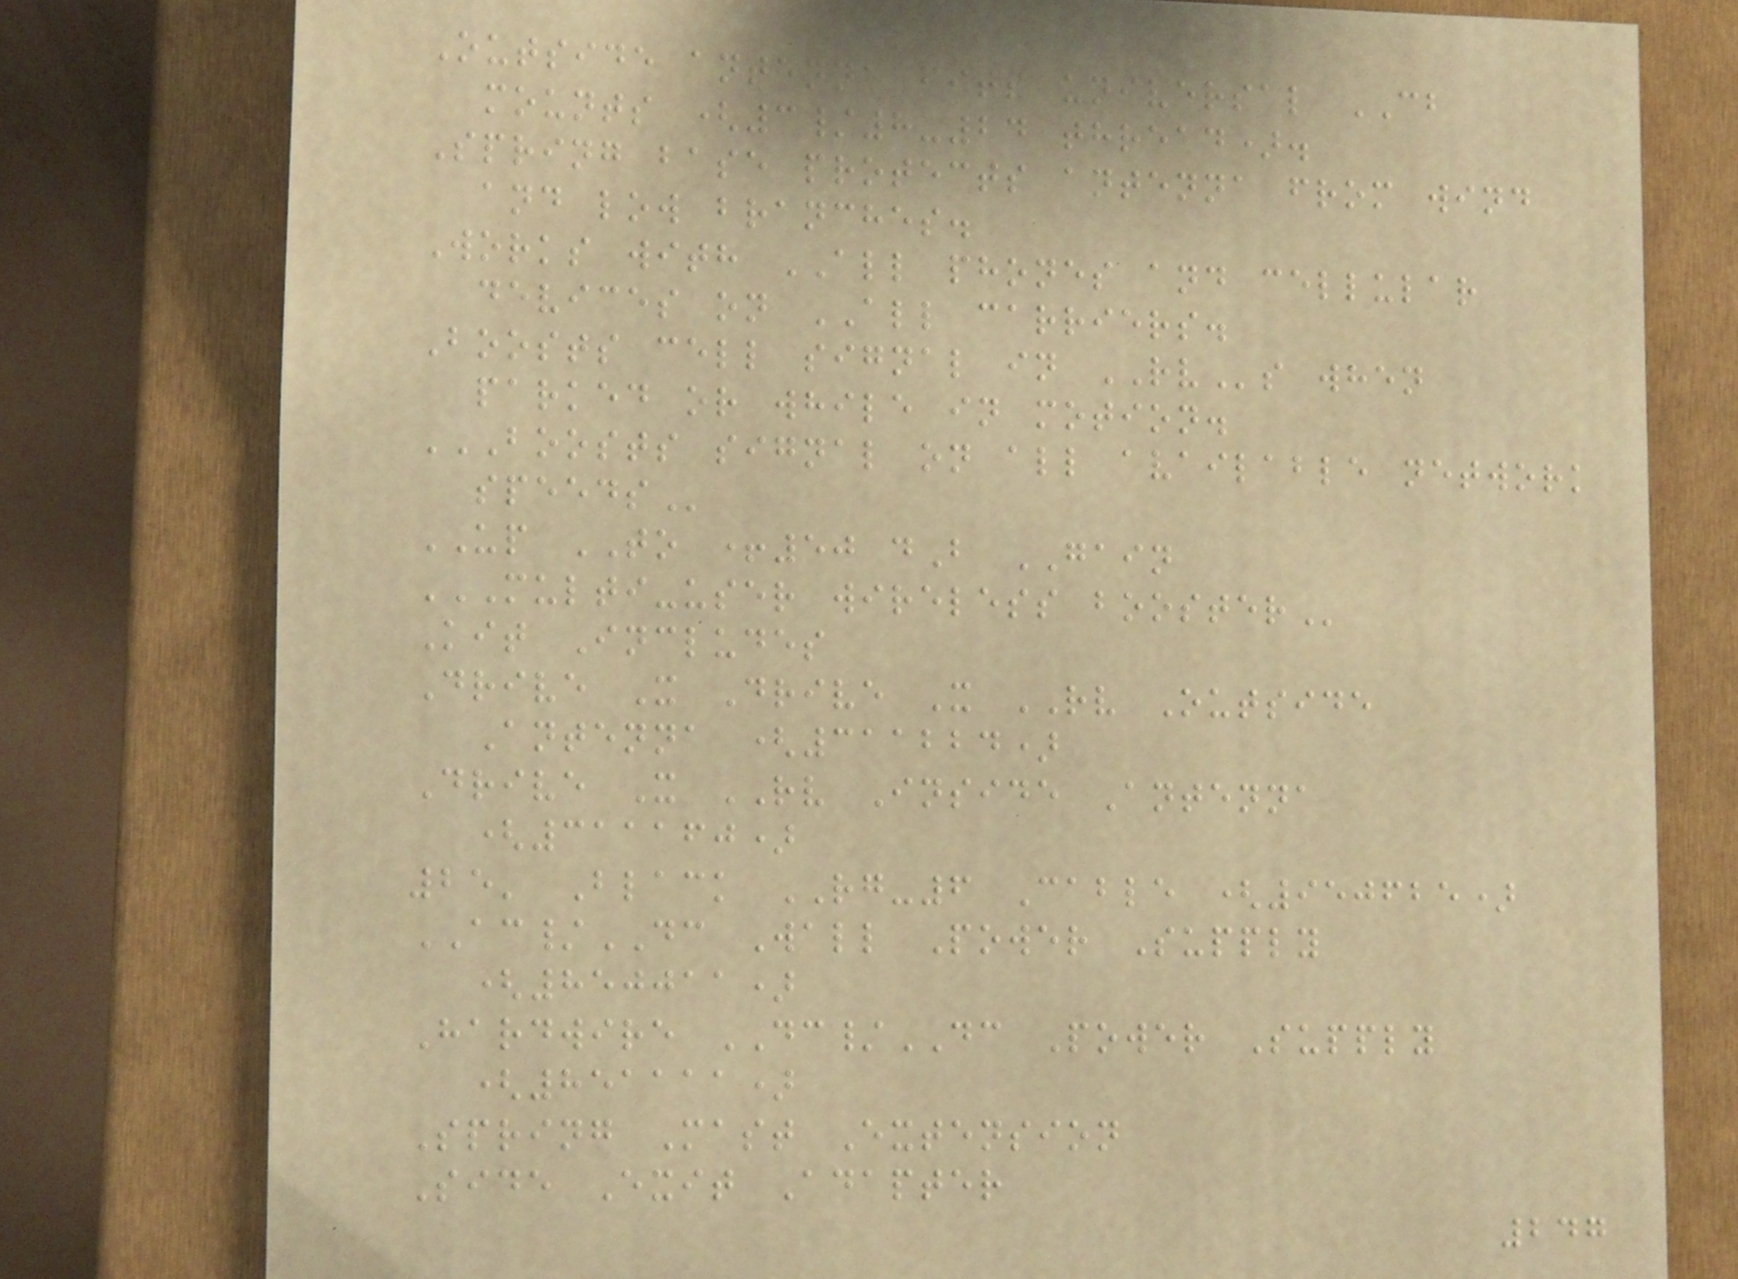Outside antenna fits universal CB
mounts (3/8-24 thread).
Spring base protects antenna from wind
and low branches.
Works with ALL phones and cellular
devices on ALL carriers.
Boosts cell signal in RVs when
parked or while in motion.
BOOSTS SIGNAL ON ALL AVAILABLE NETWORK
SPEEDS
UP TO +50 dB GAIN
MULTI-USER WIRELESS BOOSTER
Kit Includes
Drive X Drive X RV Outside
Antenna (311224)
Drive X RV Inside Antenna
(311160)
25' Black RG-6 Cable (950625)
AC/DC Wall Power Supply
(850011)
Hardwire DC/DC Power Supply
(851111)
Spring Mast Extension
Side Exit Adapter
247
